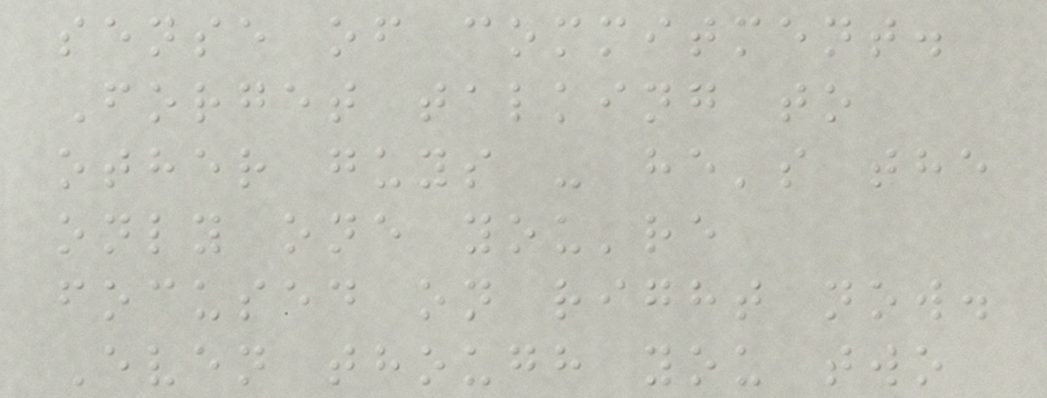sense of commitment.
Forget talking to
other guys - he's the
only one you're
focused on right now.
Even though you two
